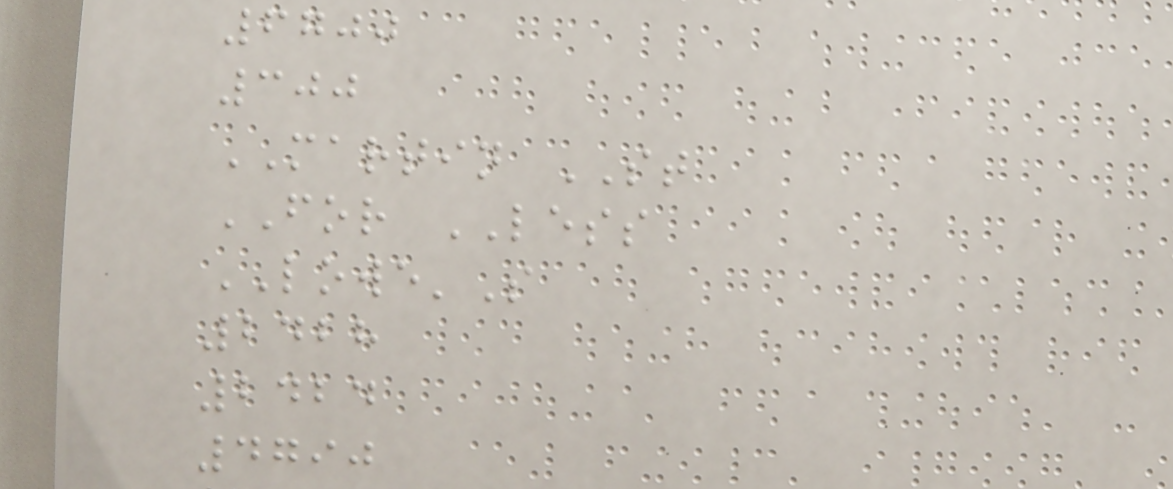6700
300
MARTIN ST
FOR LESS
LOWE'S
2428
2424
4790
